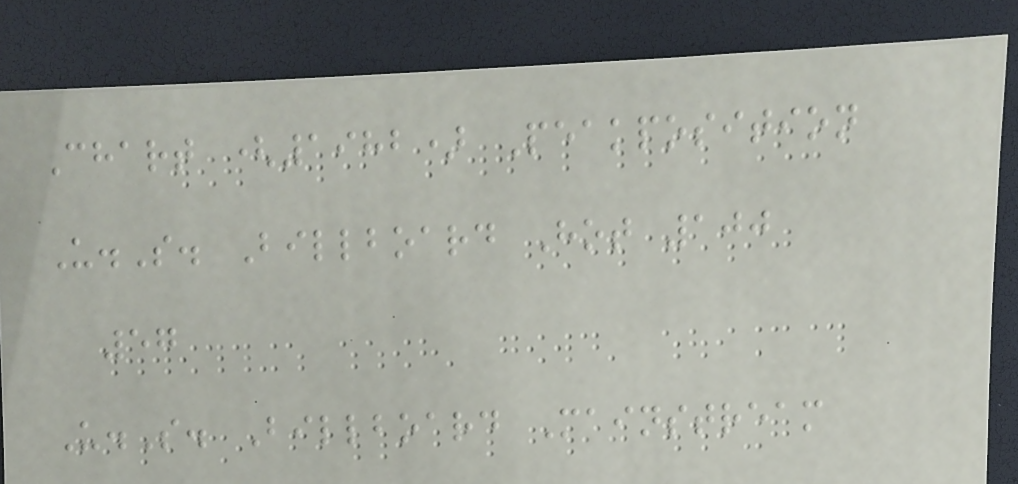Chart (1982) Peakposition
U.S. Billboard Hot 100
57
U.S. Billboard Mainstream
